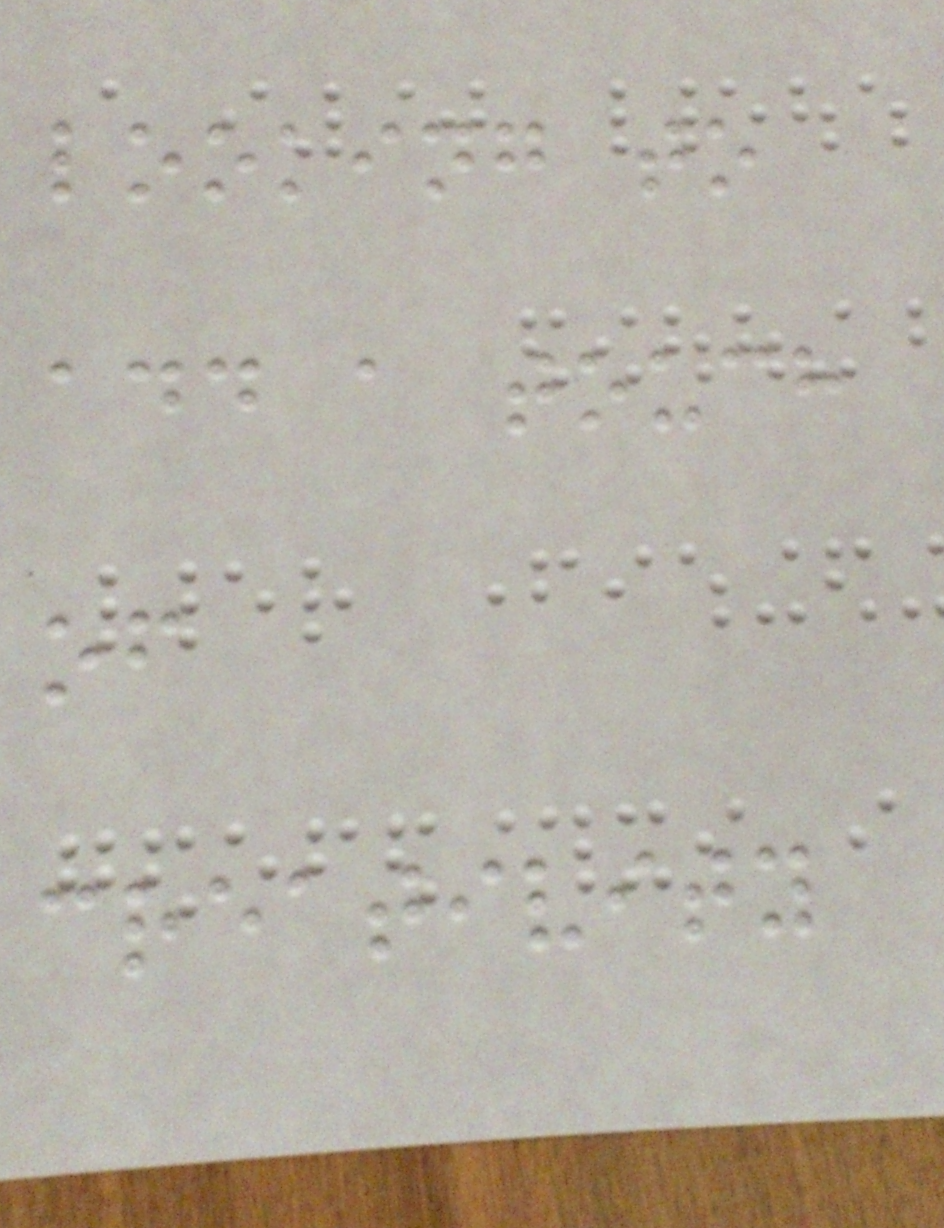looking to
add a touch
of
creativity
